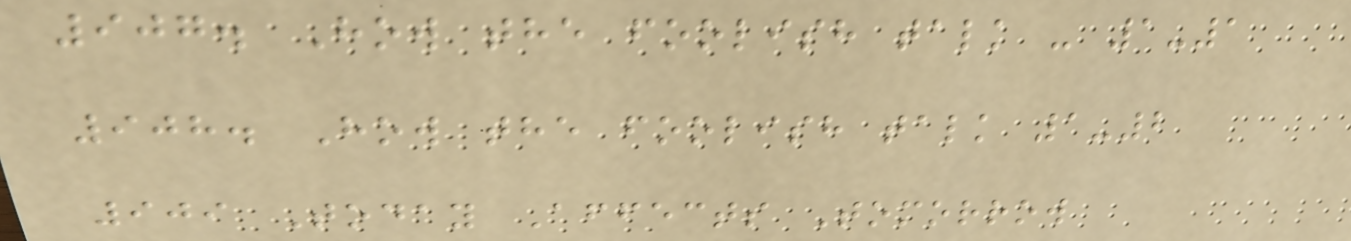907. How the foolish talk - 1-1
908. How the foolish talk 1-2
909 Today Affects Tomorrow
